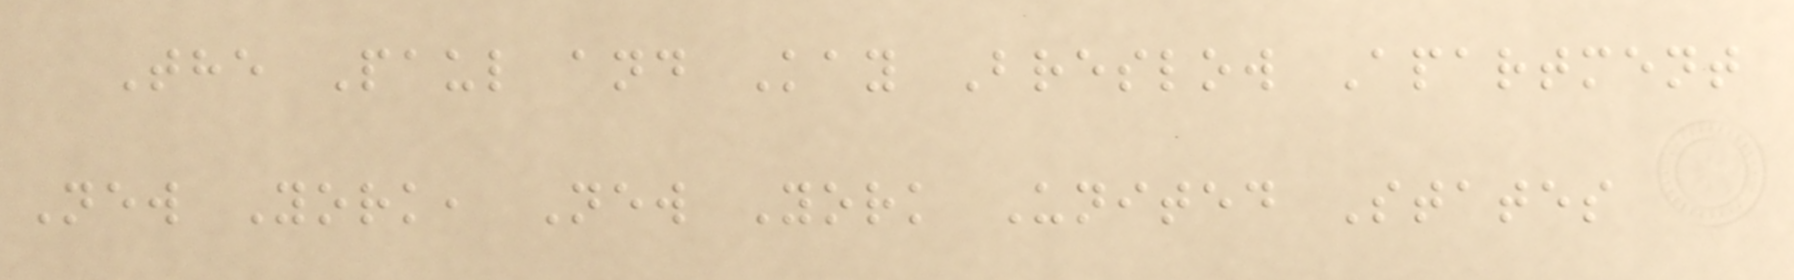The Paul and Kay Breslow Apartment
New York, New York United States
